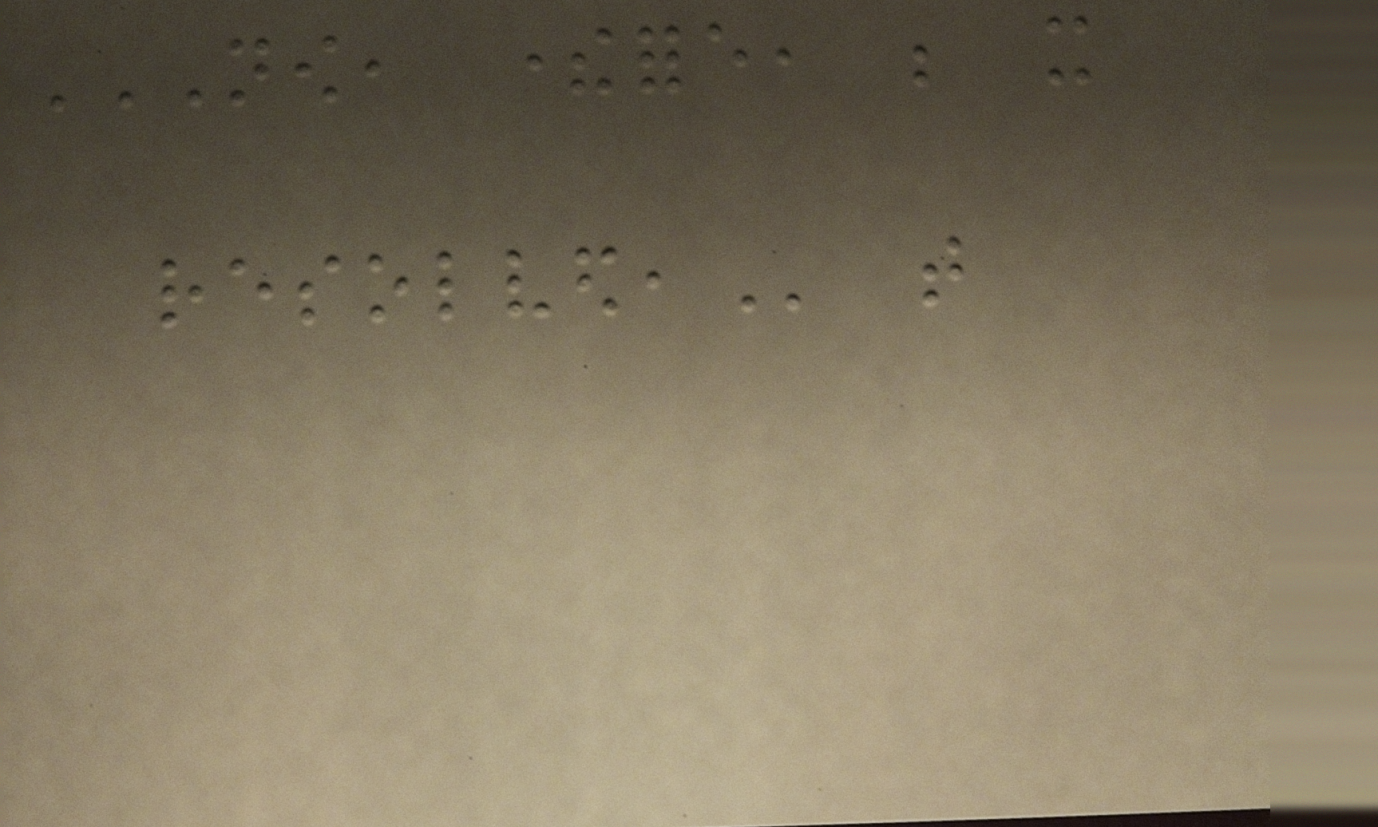NOW, THEREFORE, BE IT
RESOLVED, that
